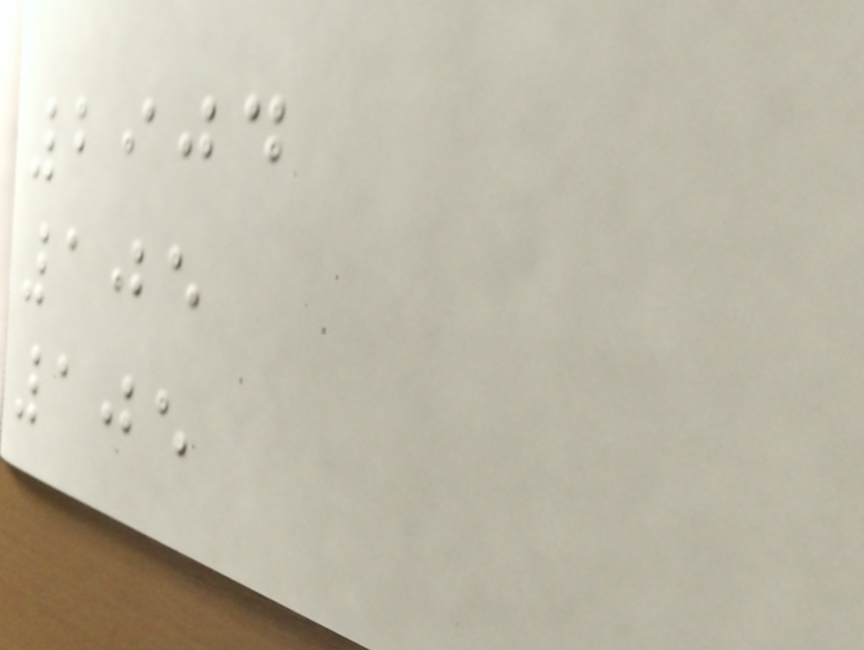2904
105
105
